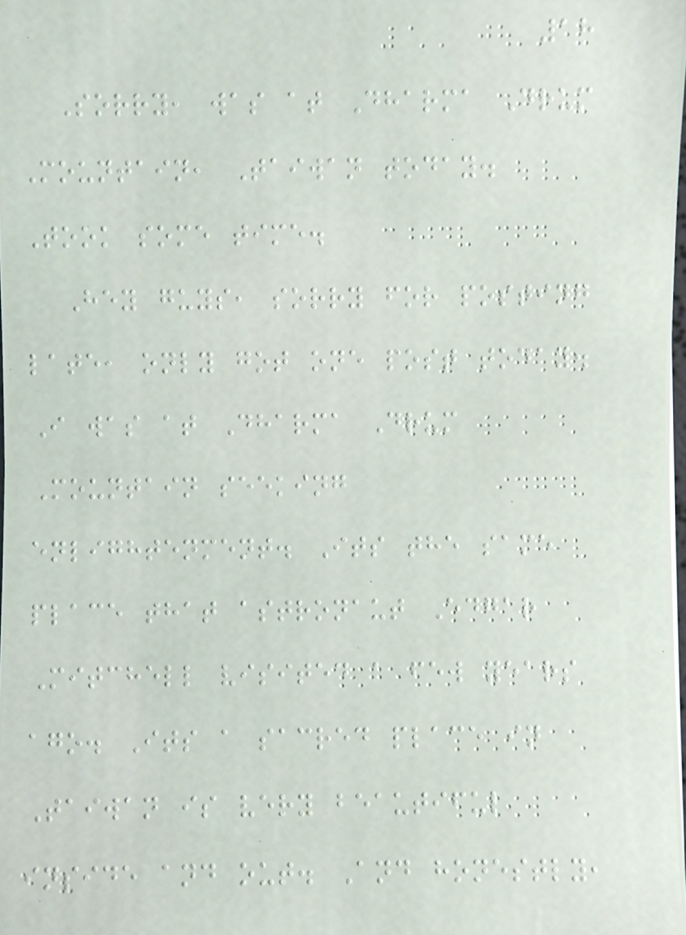18
Sorry, was at Dharma Drum
Mountain, Taiwan today.
Took some time.
Hey guys, sorry for posting
late, only got one post today.
I was at Dharma Drum
Mountain seeking
enlightenment. Its the same
place that astronaut Edgar
Mitchell visited a few years
ago. Its a sacred place in
Taiwan is very beautiful
inside and out. And honestly,
